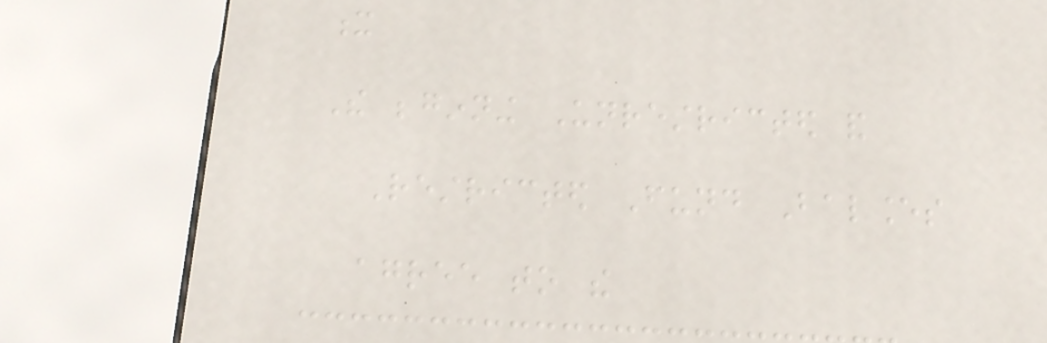x
The beginning Unrestricted and
Restricted Fund Balances
agree to the
